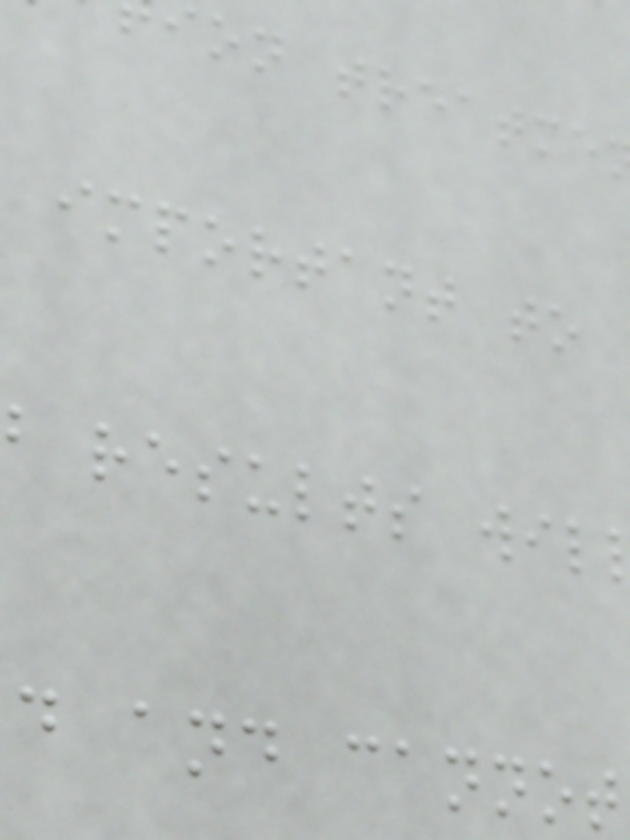on treatme
important to
results wil
d and cannot
